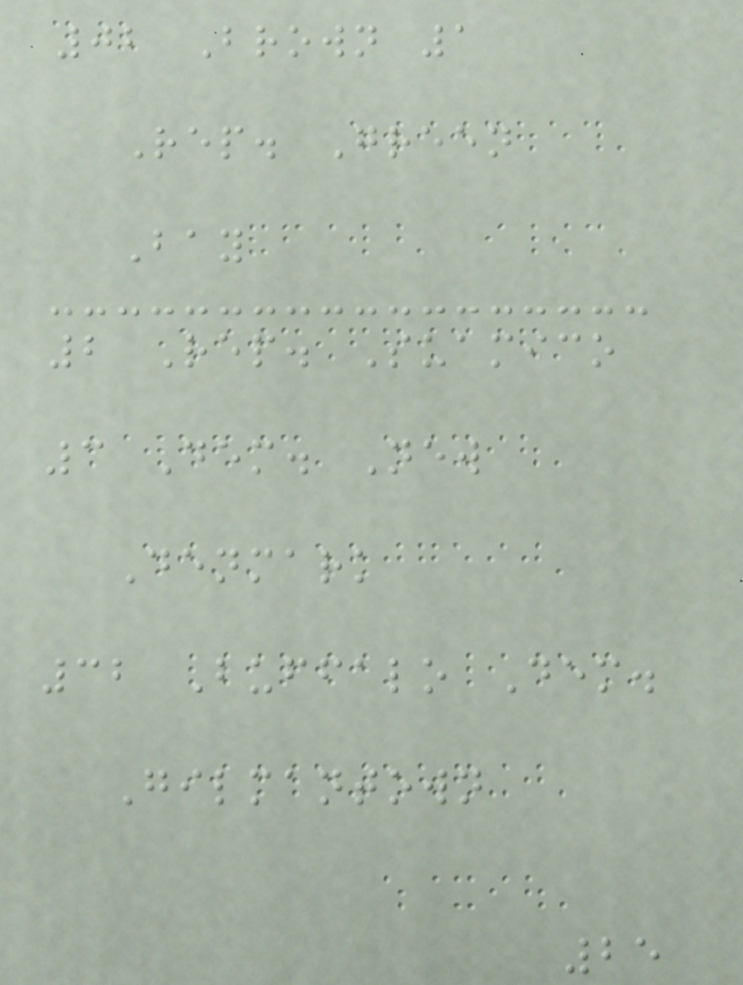02 Brown 1
Rep. Green
Bay
2 Rep. Suamico
3 Dem. New
Denmark
32 Buffalo Dem.
Gilmantown
25
